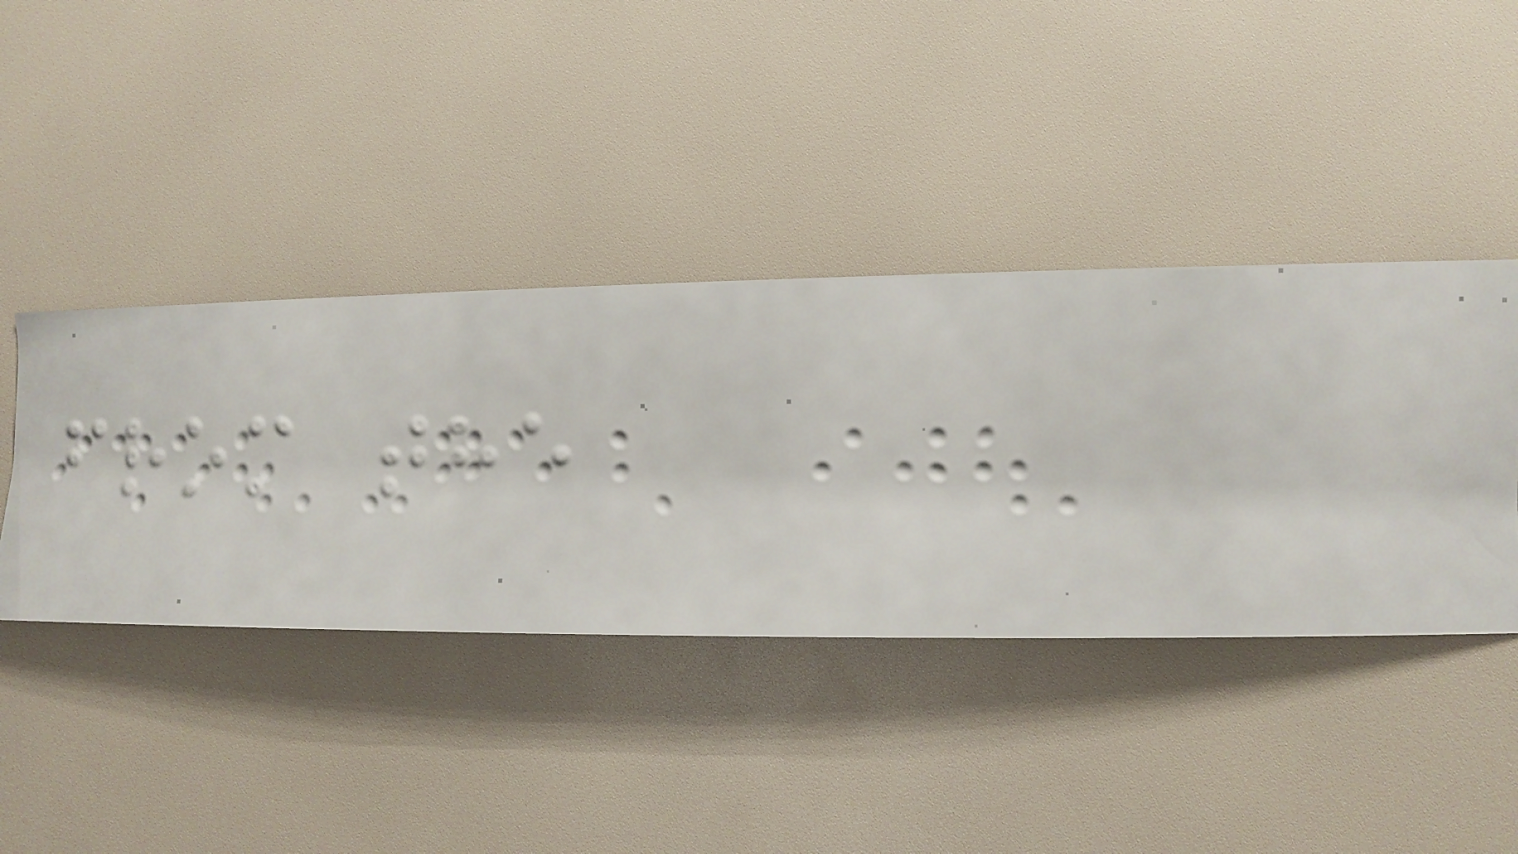from the
